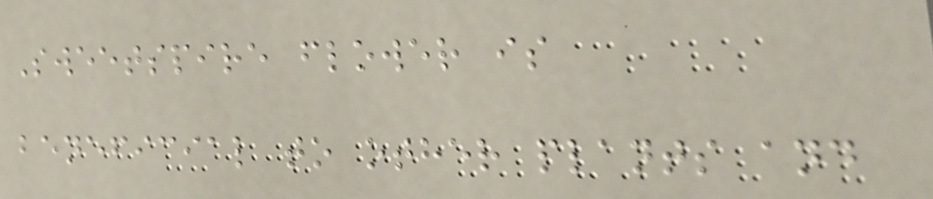Sweetspire flower is
beneficial to other plants and
